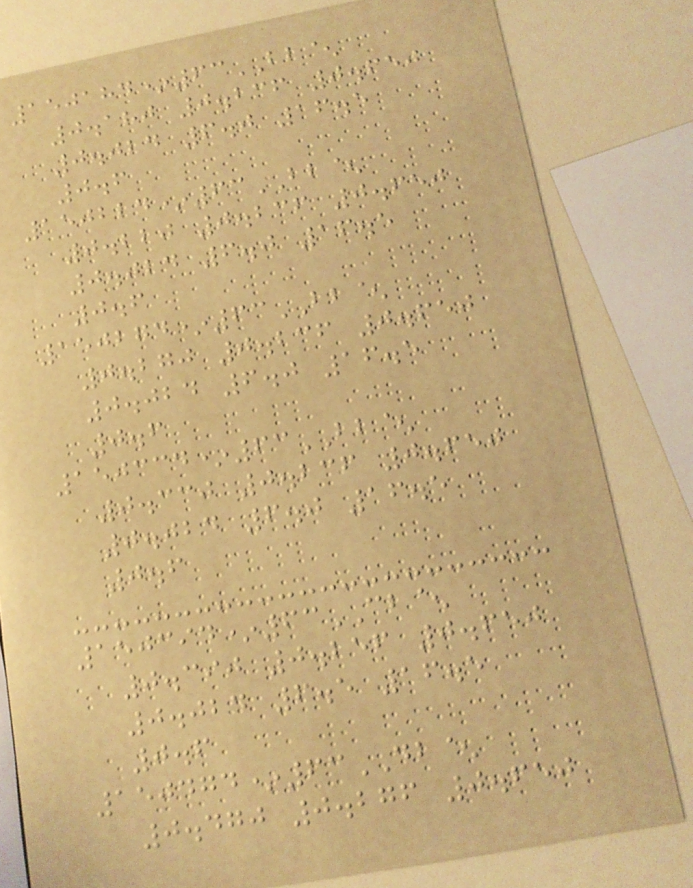150184*63BB^
0.180 0.236 0.650
0.024 6.0 16.5
0.6
150224*63BB^
0.220 0.236 0.650
0.024 6.0 16.5
0.6
150274*63BB^
0.270 0.236 0.650
0.024 6.0 16.5
0.6
150334*63BB^
0.330 0.236 0.650
0.024 6.0 16.5
0.6
150394*63CB^
0.390 0.256 0.650
0.024 6.5 16.5
0.6
150474*63DB^
0.470 0.276 0.650
